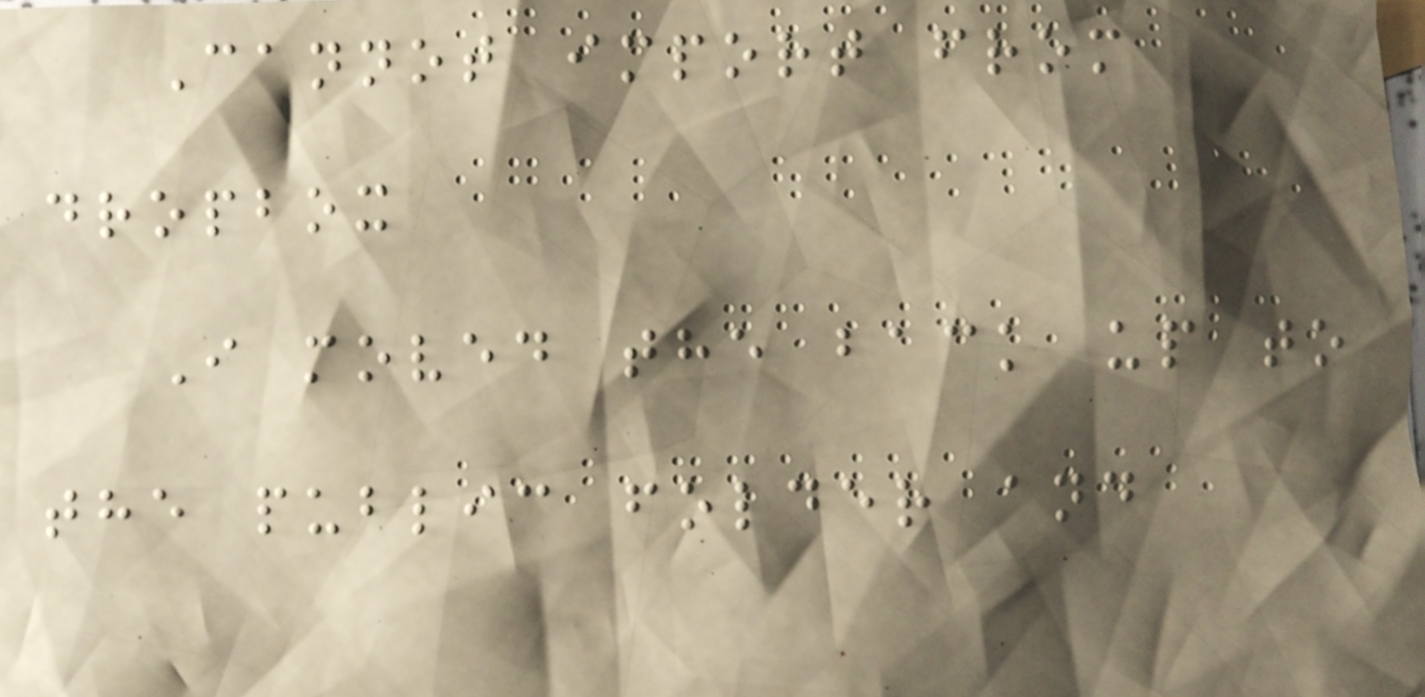Cannot import from
dropbox
I moved the back up to
the public folder and
